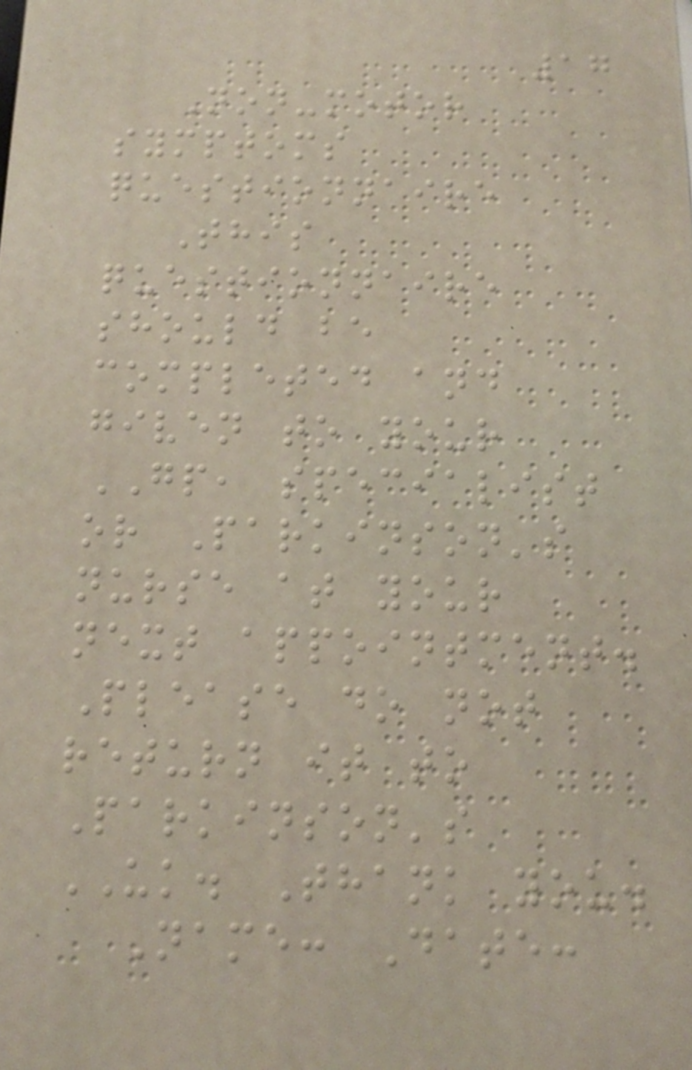17
Non-motor
symptoms
questionnaire
This
questionnaire
should be
completed and
given to your
GP, specialist
or Parkinson's
nurse at your
next appointment.
Please do not
return it to
Parkinson's
UK. Thank you.
Name: Date:
